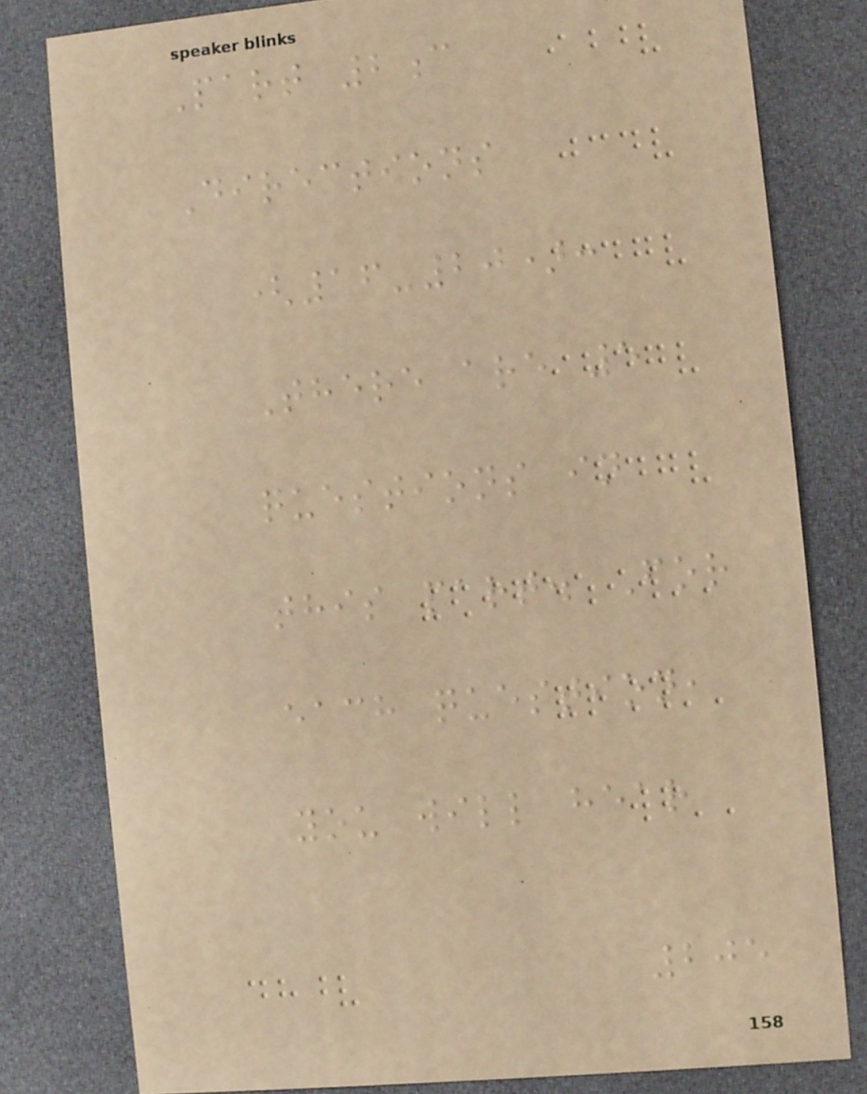Part 2c
Directions
(16-20):
There are 5
questions in
this part. For
each question,
you will hear
205
